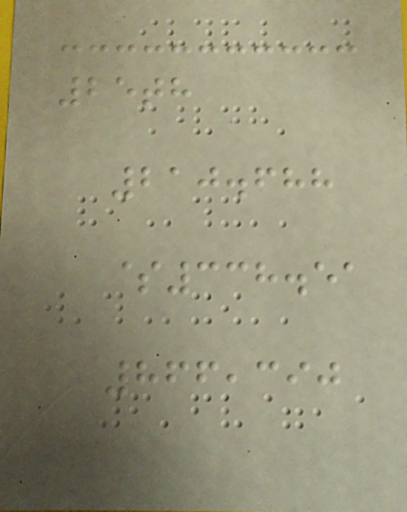25th
210.688
$338.51
866,390
